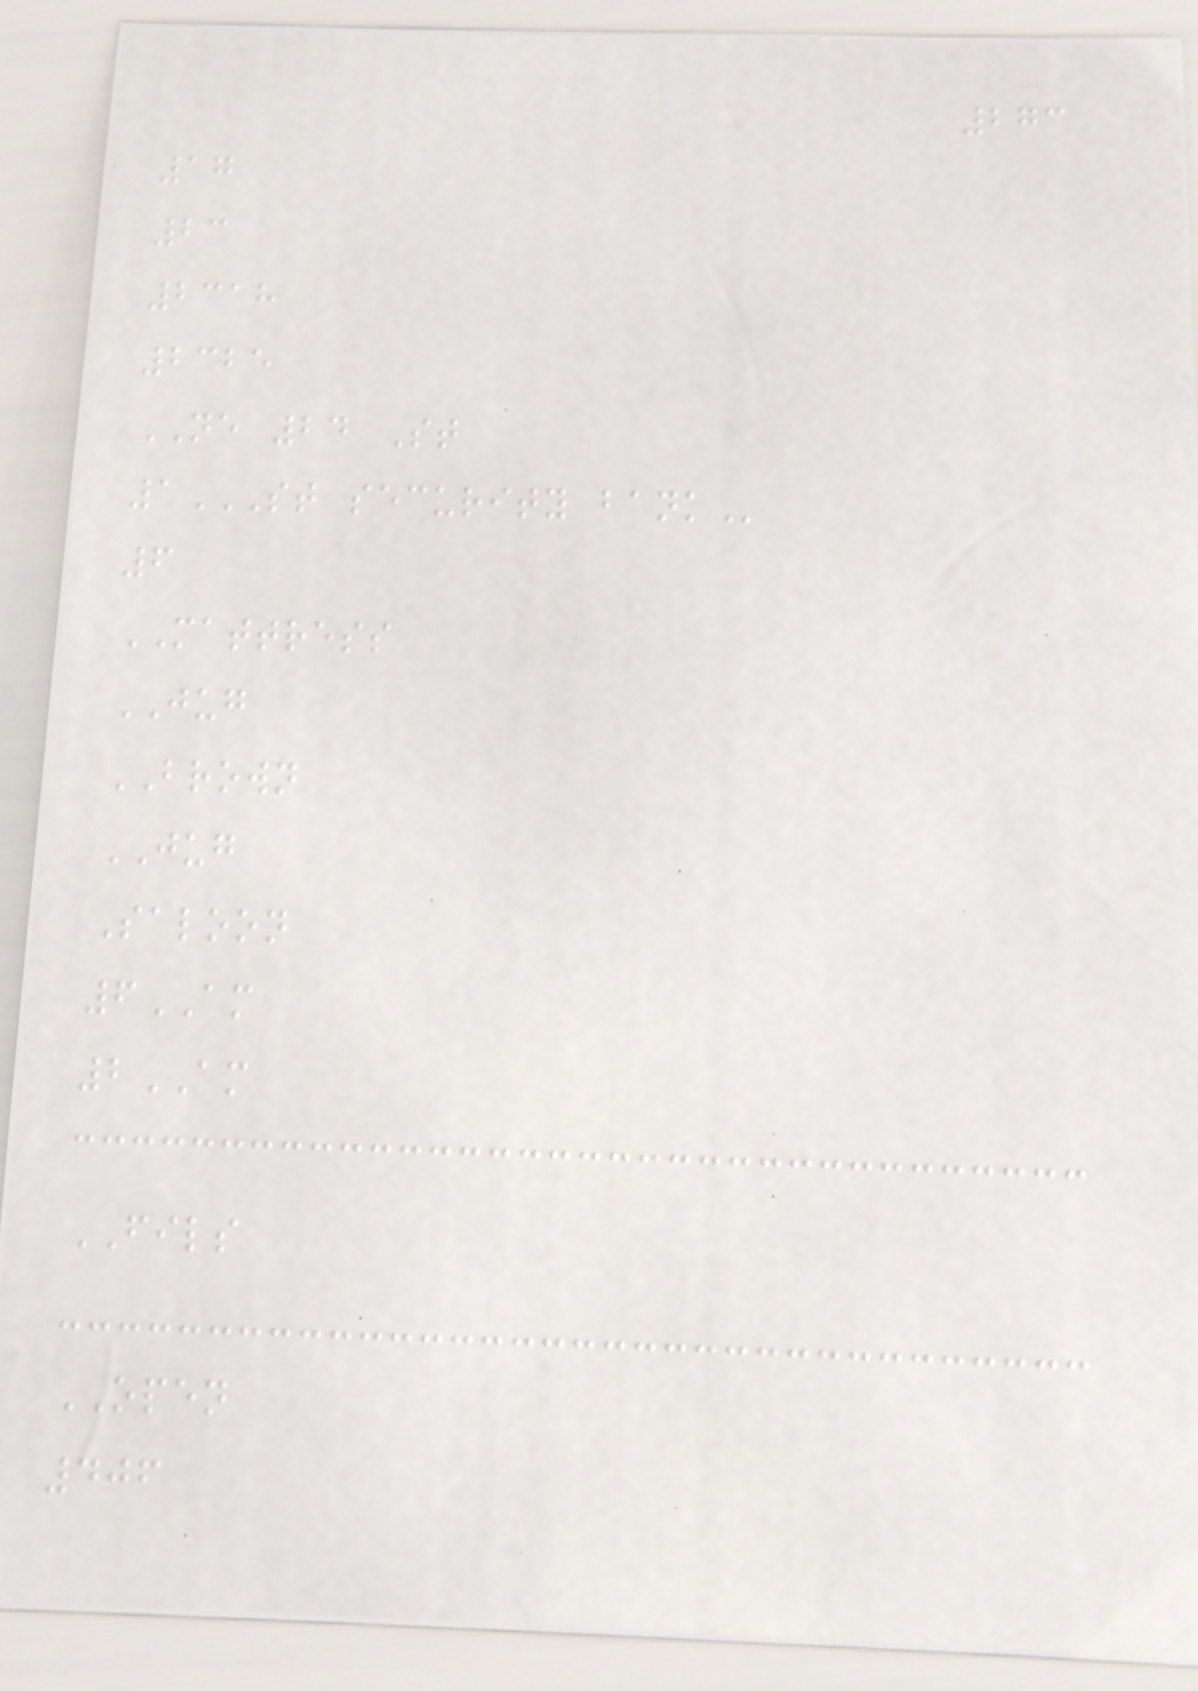273
17
23
2318
2325
NE 24 St
1ST SECURITY BANK
6
MATTRESS
JUG
BROWN
JUG
Saloon
6AM
2AM
FILS
OPEN
406
